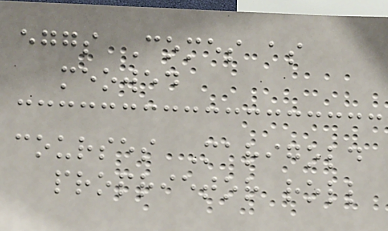eggs Comes as
meowed
courses Marigold
proprietor roll
